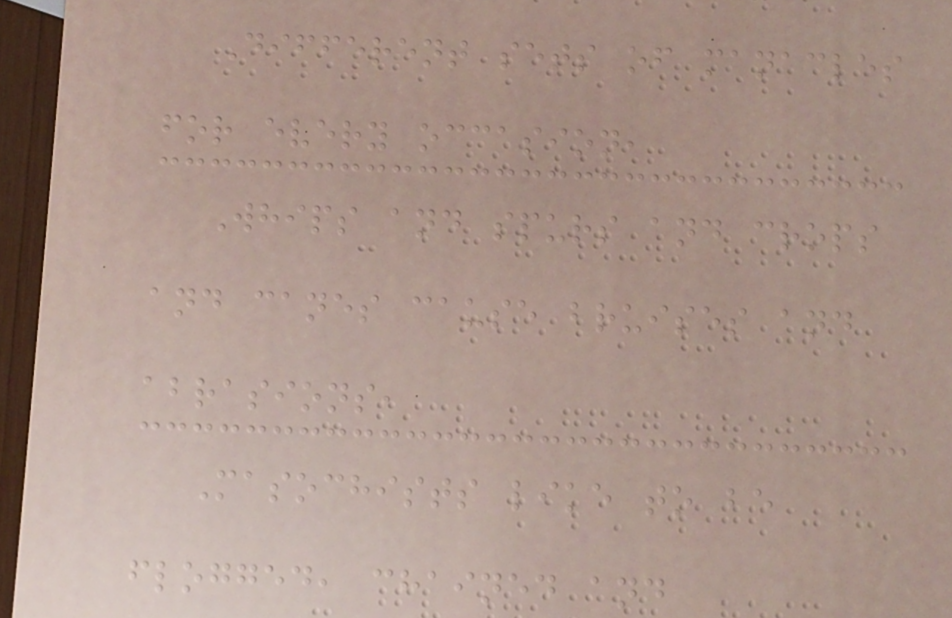Different sets of manacles
for every occasion,
Whips and spurs and crops
and canes cause bruises and
abrasions,
Masochists like to be
flogged, chained and
